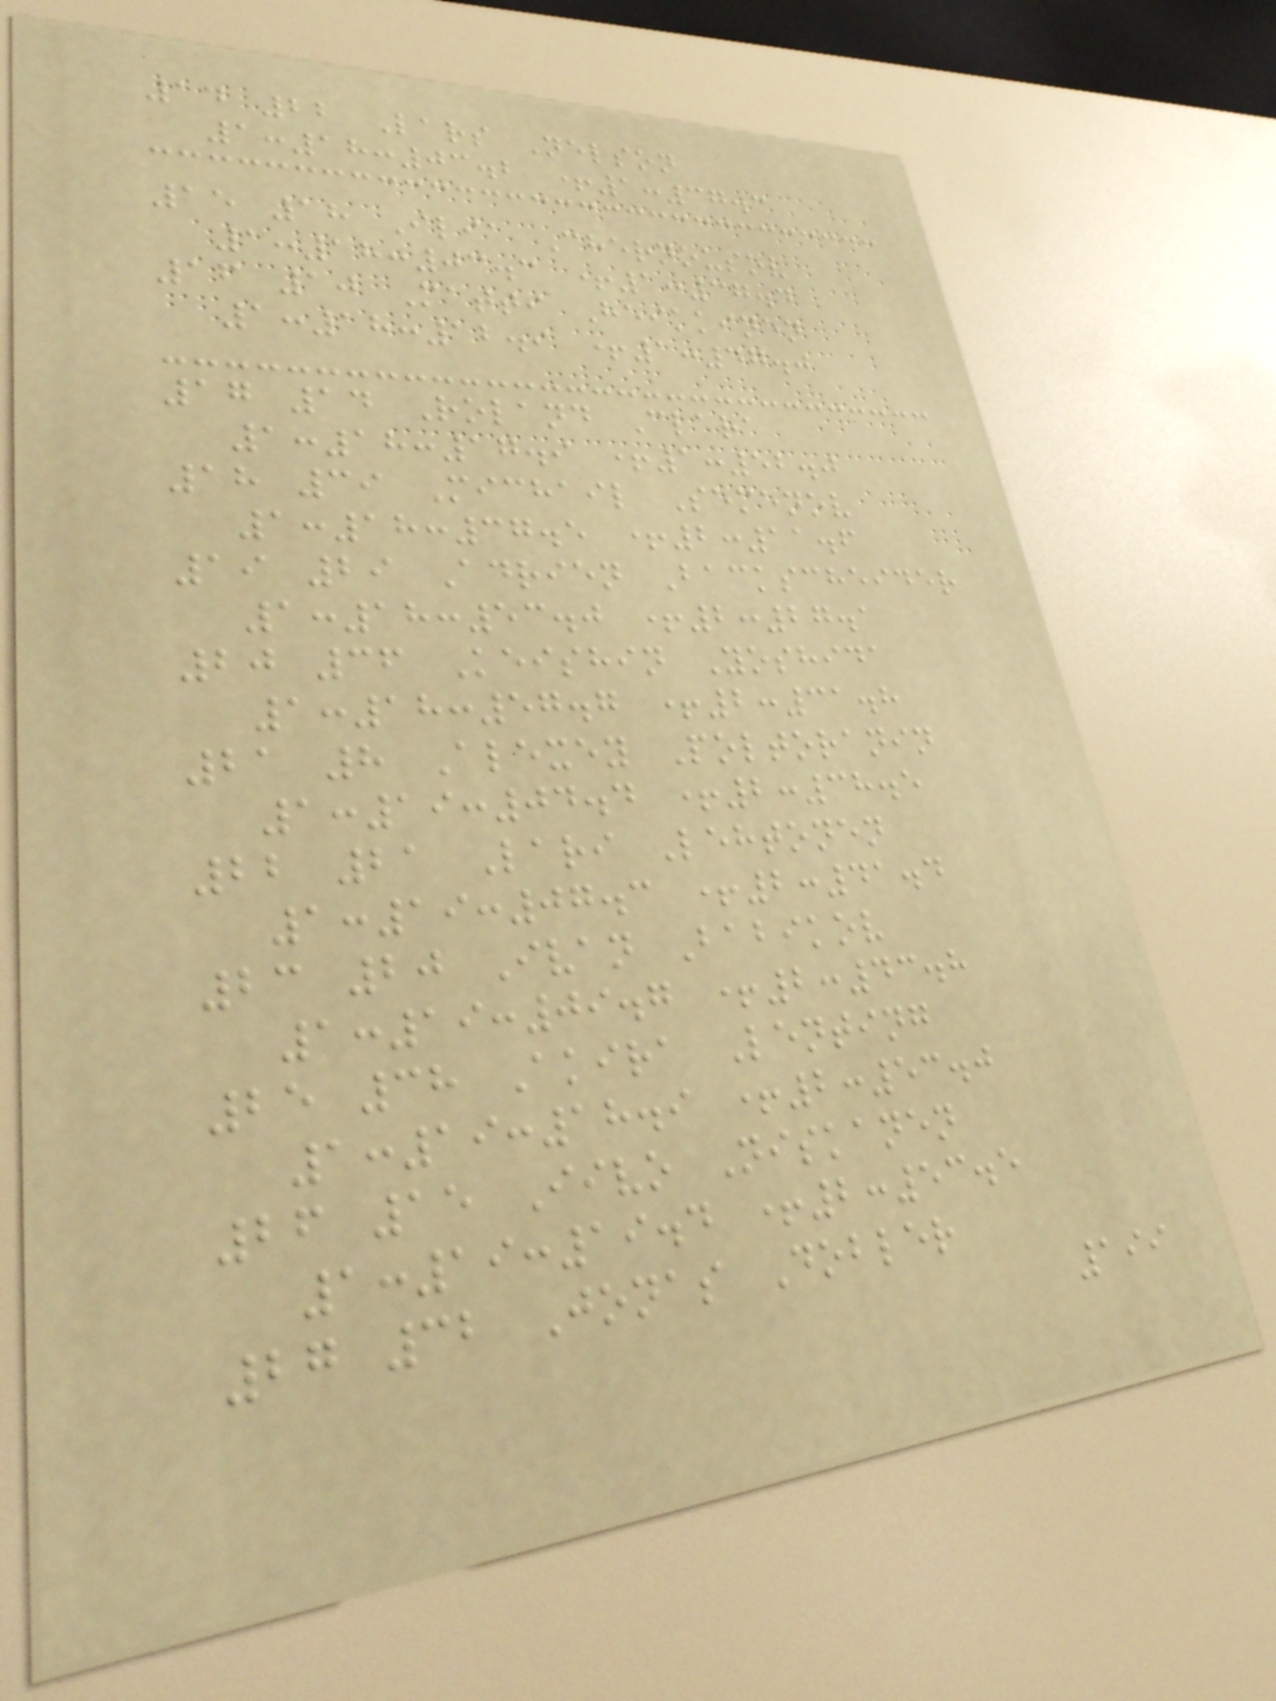14 22 Lars Nelson
1:18:03.2 +1:37.3
15 18 Ilia Chernousov
1:18:03.3 +1:37.4
16 10 Matti Heikkinen
1:18:12.9 +1:47.0
17 14 Roland Clara
1:18:17.9 +1:52.0
18 39 Michail Semenov
1:18:37.5 +2:11.6
19 29 Adrien Backscheider
1:18:53.0 +2:27.1
20 36 Keishin Yoshida
1:18:57.7 +2:31.8
21 8 Alexey Poltoranin
1:19:04.4 +2:38.5
22 21 Lari Lehtonen
1:19:07.3 +2:41.4
23 20 Ivan Babikov
1:19:09.7 +2:43.8
25 38 Akira Lenting
1:19:18.9 +2:53.0
26 15 Iivo Niskanen
1:19:19.4 +2:53.5
27 32 Jonas Dobler
199
